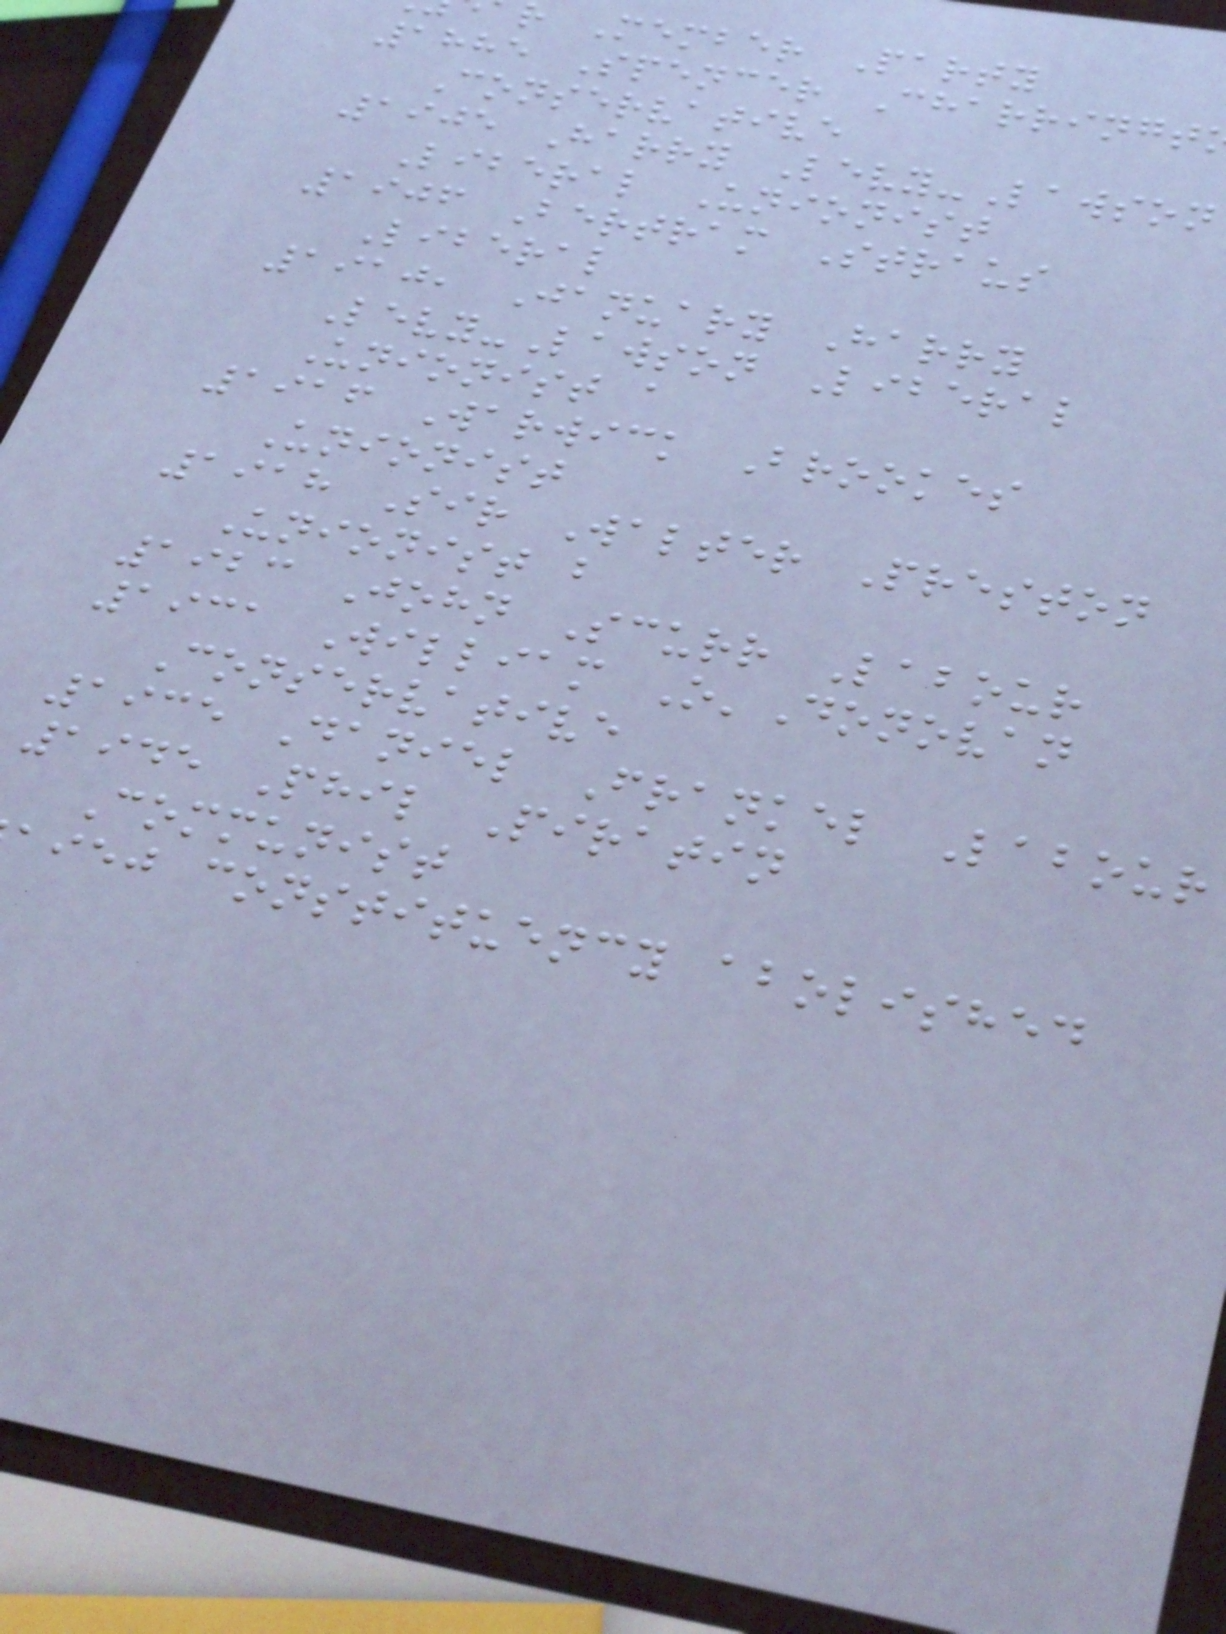r Member Party
1885 Spencer Charringt
Conservative
1905 Harry Levy-Lawson
Liberal Unionist
1906 Bertram Straus
Liberal
1910, January Harry
Levy-Lawson Liberal
Unionist a
1916 Warwick Brookes
Unionist
1918 Sir Walter Preston
Unionist b
1923 John Scurr Labour
1931 William O'Donovan
Conservative
1935 Daniel Frankel Labour
1945 Phil Piratin
Communist
aiej constituency abolished
